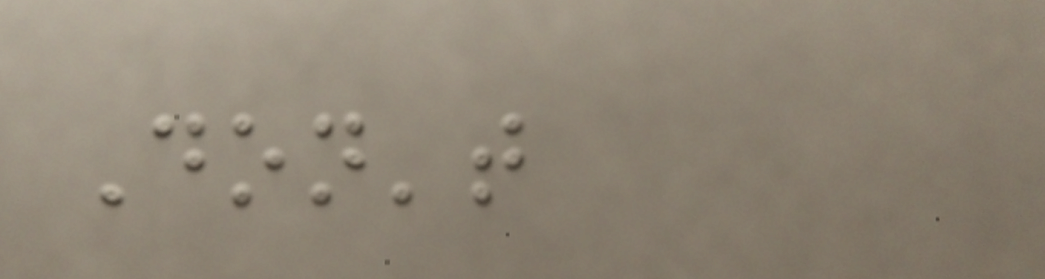Don't
